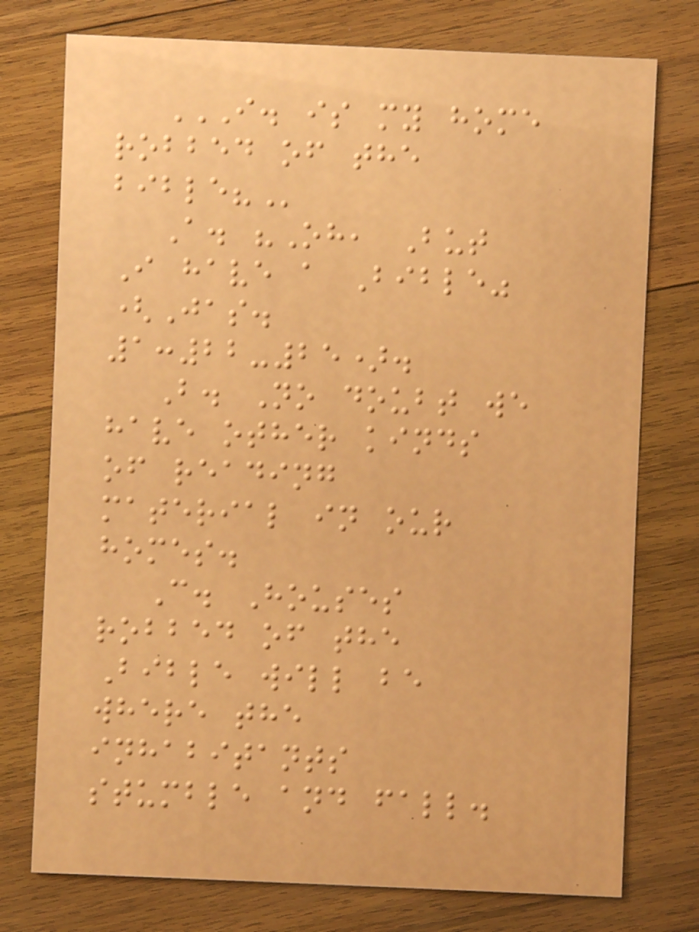I. IS MY HOME
ROBBED OF THE
BIBLE?
A. "Oh, But
I have a Bible"
(Jas.
1:22-25).
B. No doubt we
have other kinds
of reading
material in our
homes.
C. Houses
robbed of the
Bible will be
where the
inhabitants
stumble and fall.
